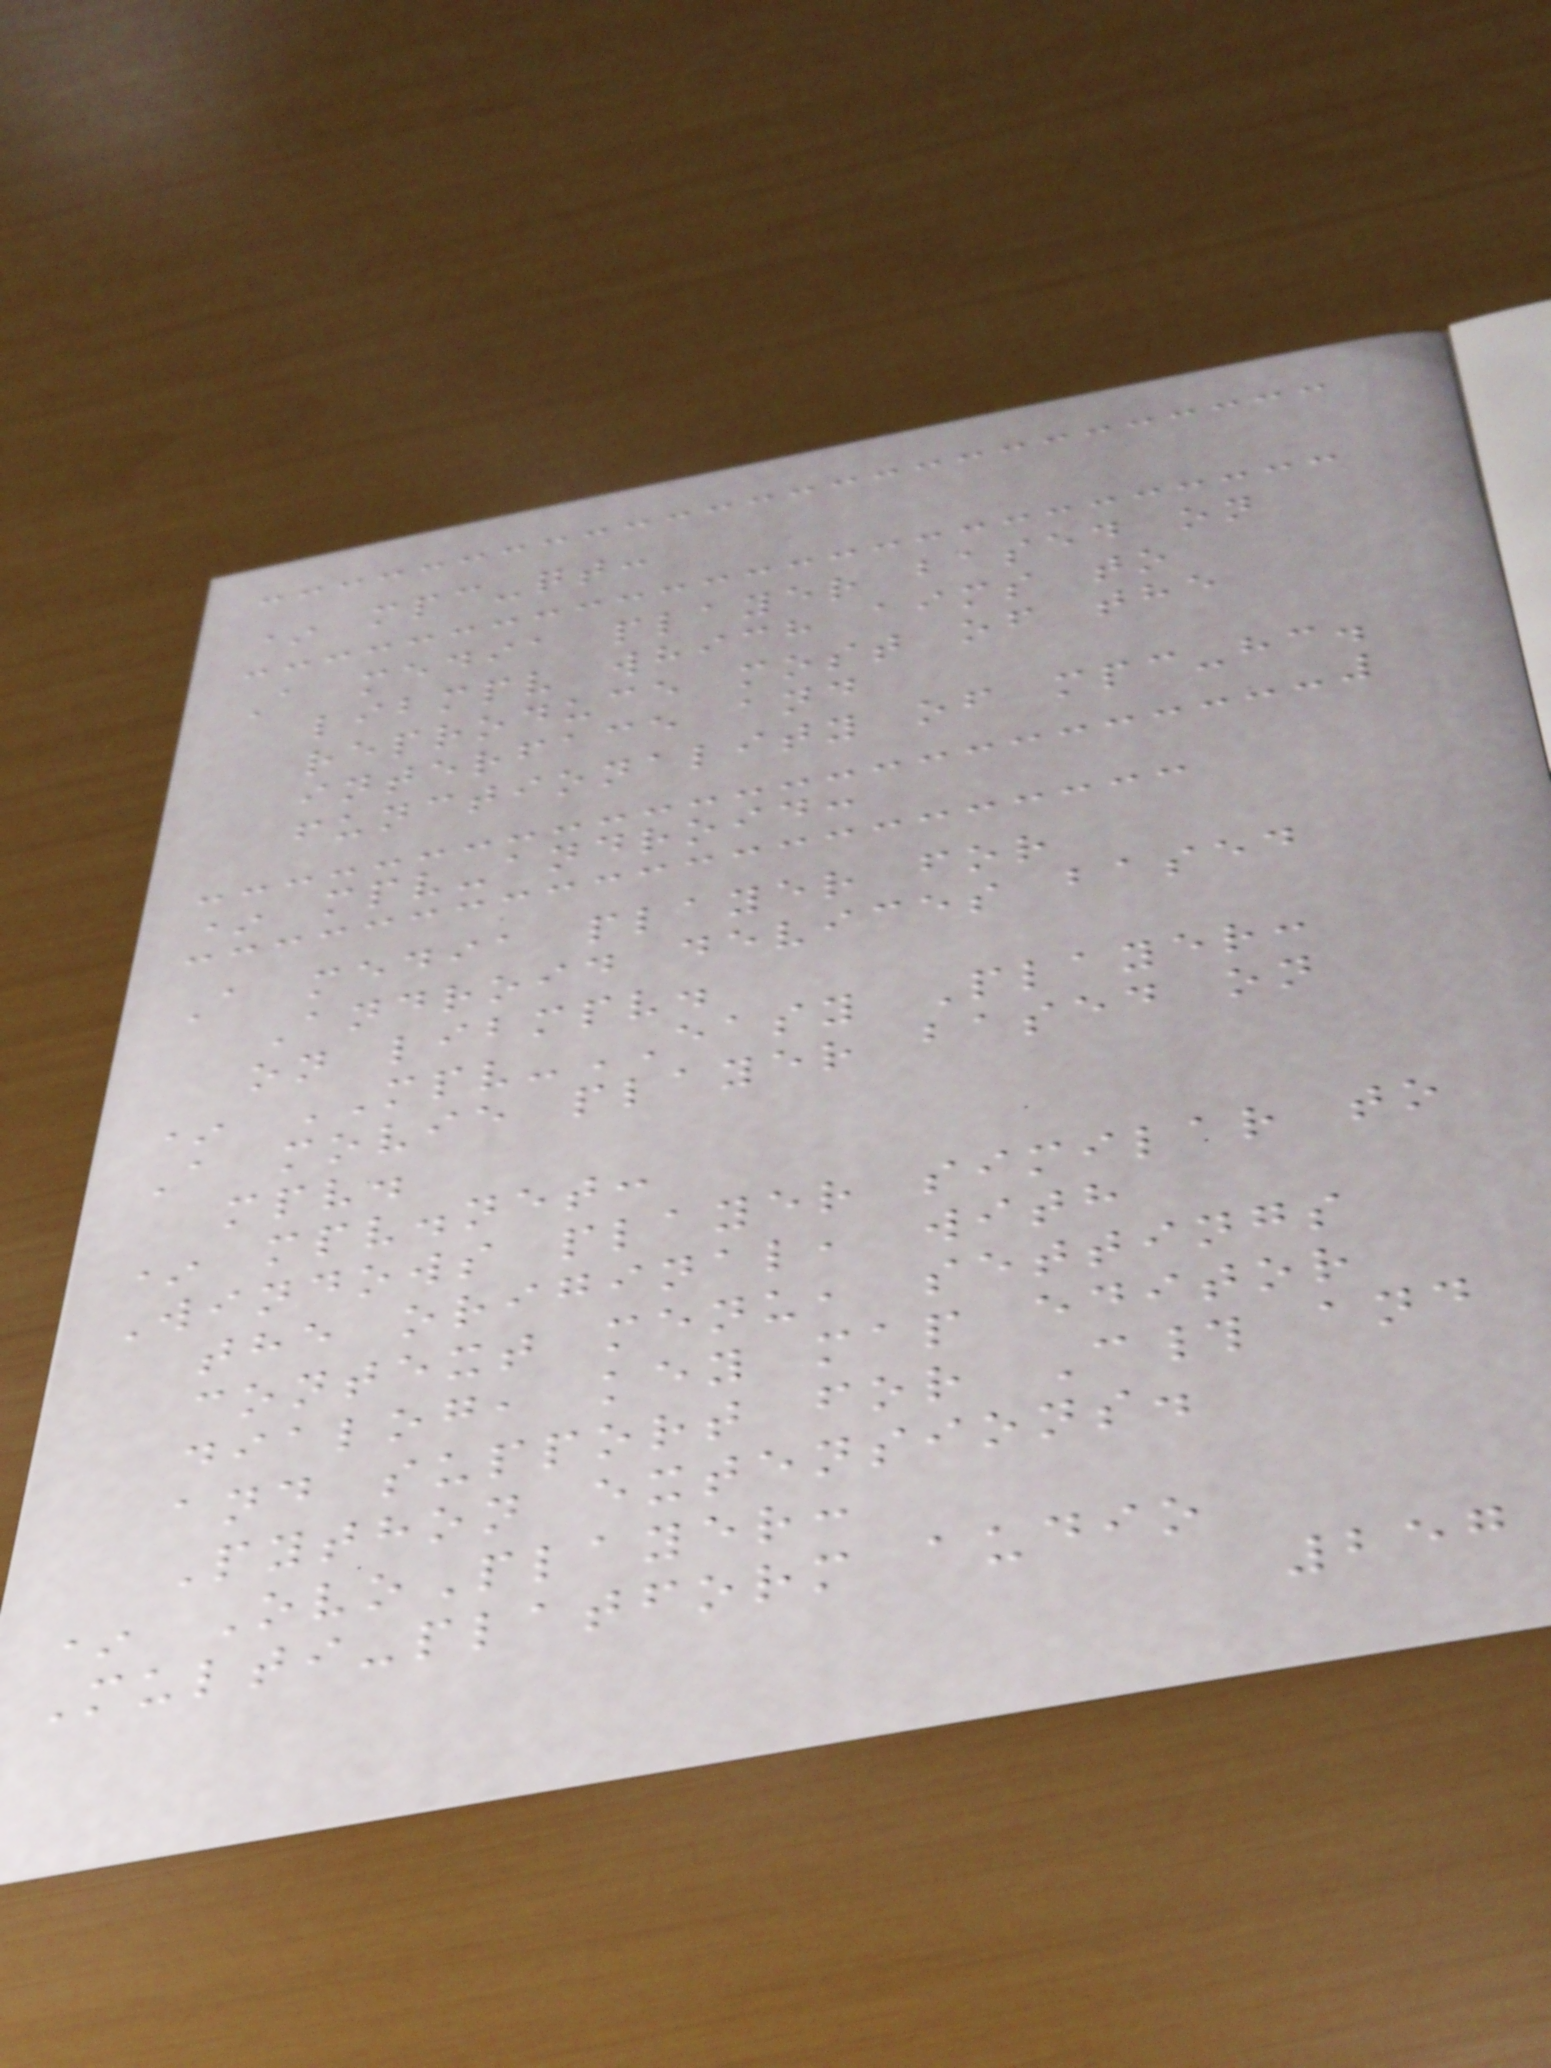* mpc-qt:
A media player based on
libmpv which aims to
reproduce most of the
interface and
functionality of mpc-hc.
* mpv-android:
A media player for
Android devices based
on libmpv.
* MPV-EASY Player:
A movie player based on
mpv.
* mpv.net:
Windows player similar to
the original, with
context menu, settings
dialog, key map editor
and support for C# and
Python extensions.
* OvoPlayer:
Multi-platform audio
257
